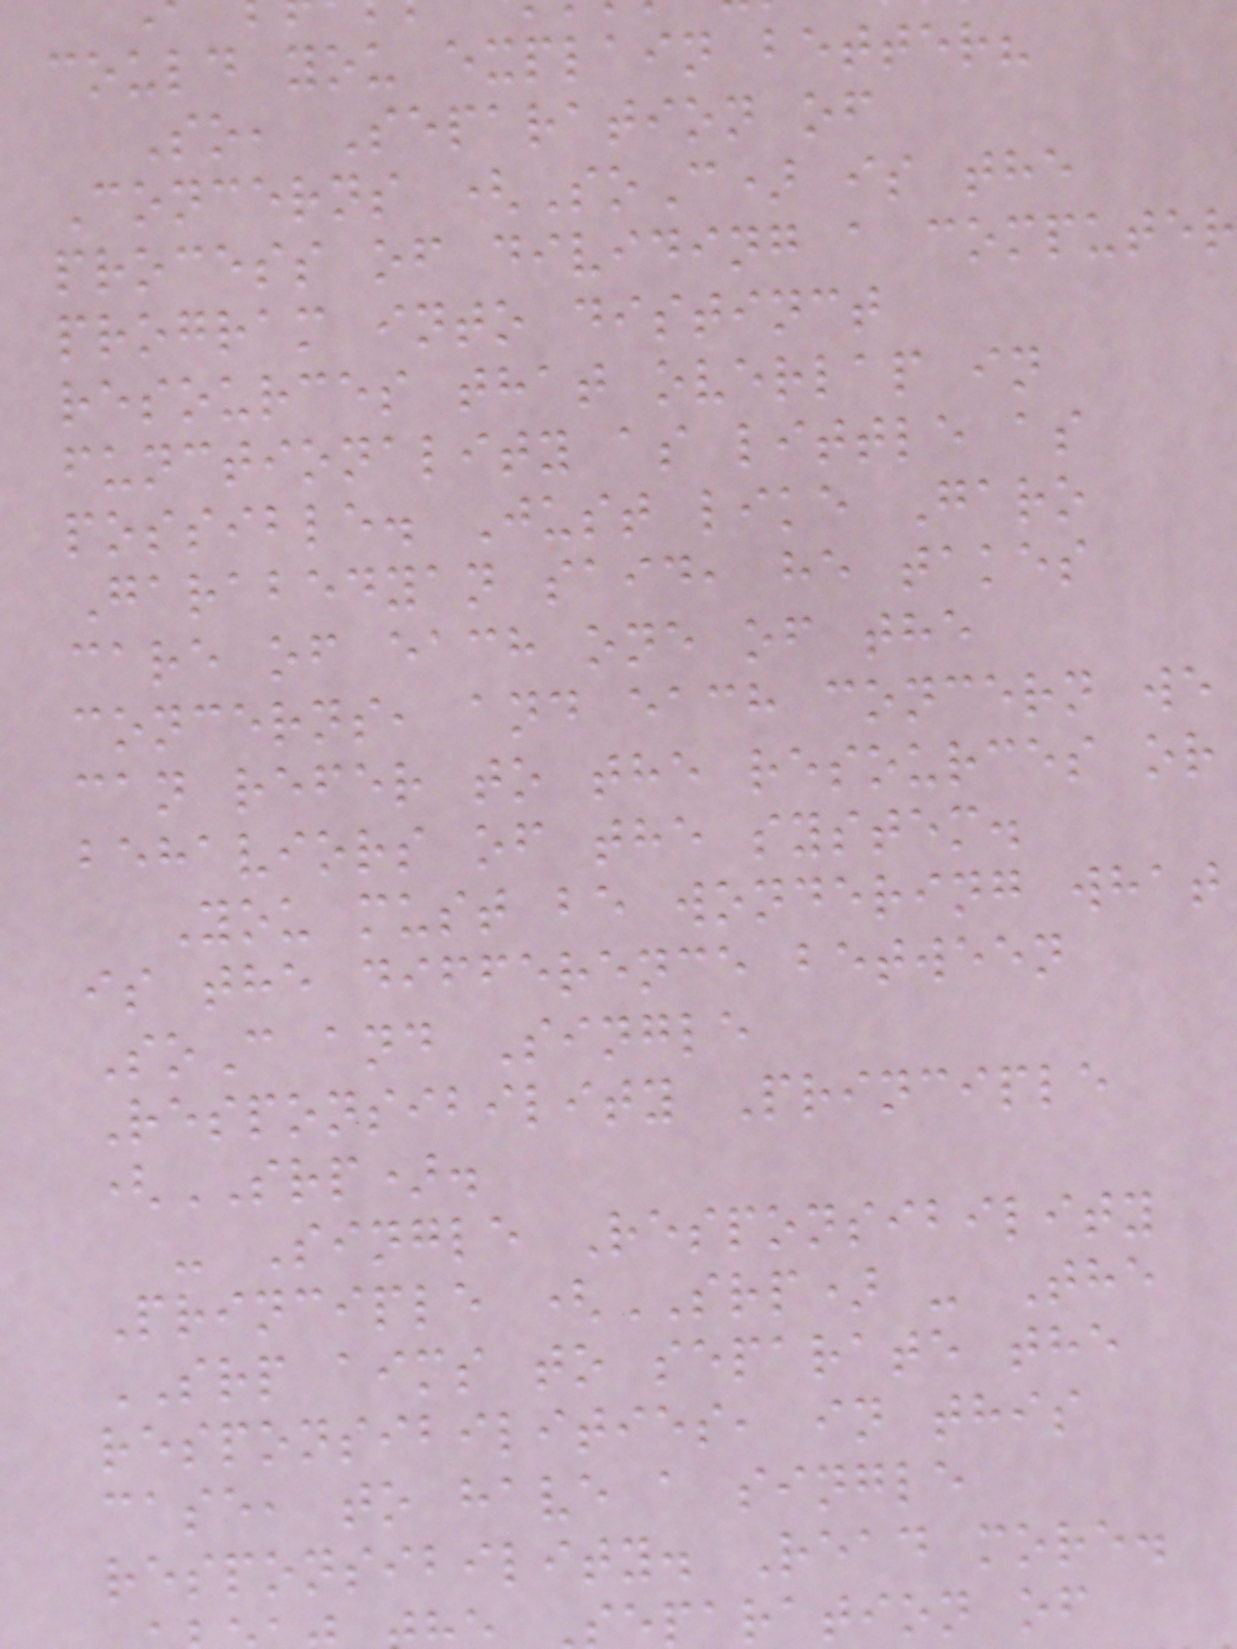could you explain better?
So, Separation of
Concerns (SoC) is the
process of dividing a computer
program into distinct
resources that overlap in
functionality as little as
possible. Just like Garo
Garabedyan said, he takes
care of each one of the
concerns, and each concern we
can refer to the resources or
behaviors of the system.
You must be wondering what
is the difference between
SoC and Single
Responsibility Principle
(SRP).
- Single Responsibility
Principle (SRP) - The
SRP aims to separate the
responsibilities, in this
case, to have a single
responsibility. Read more.
eparation of
